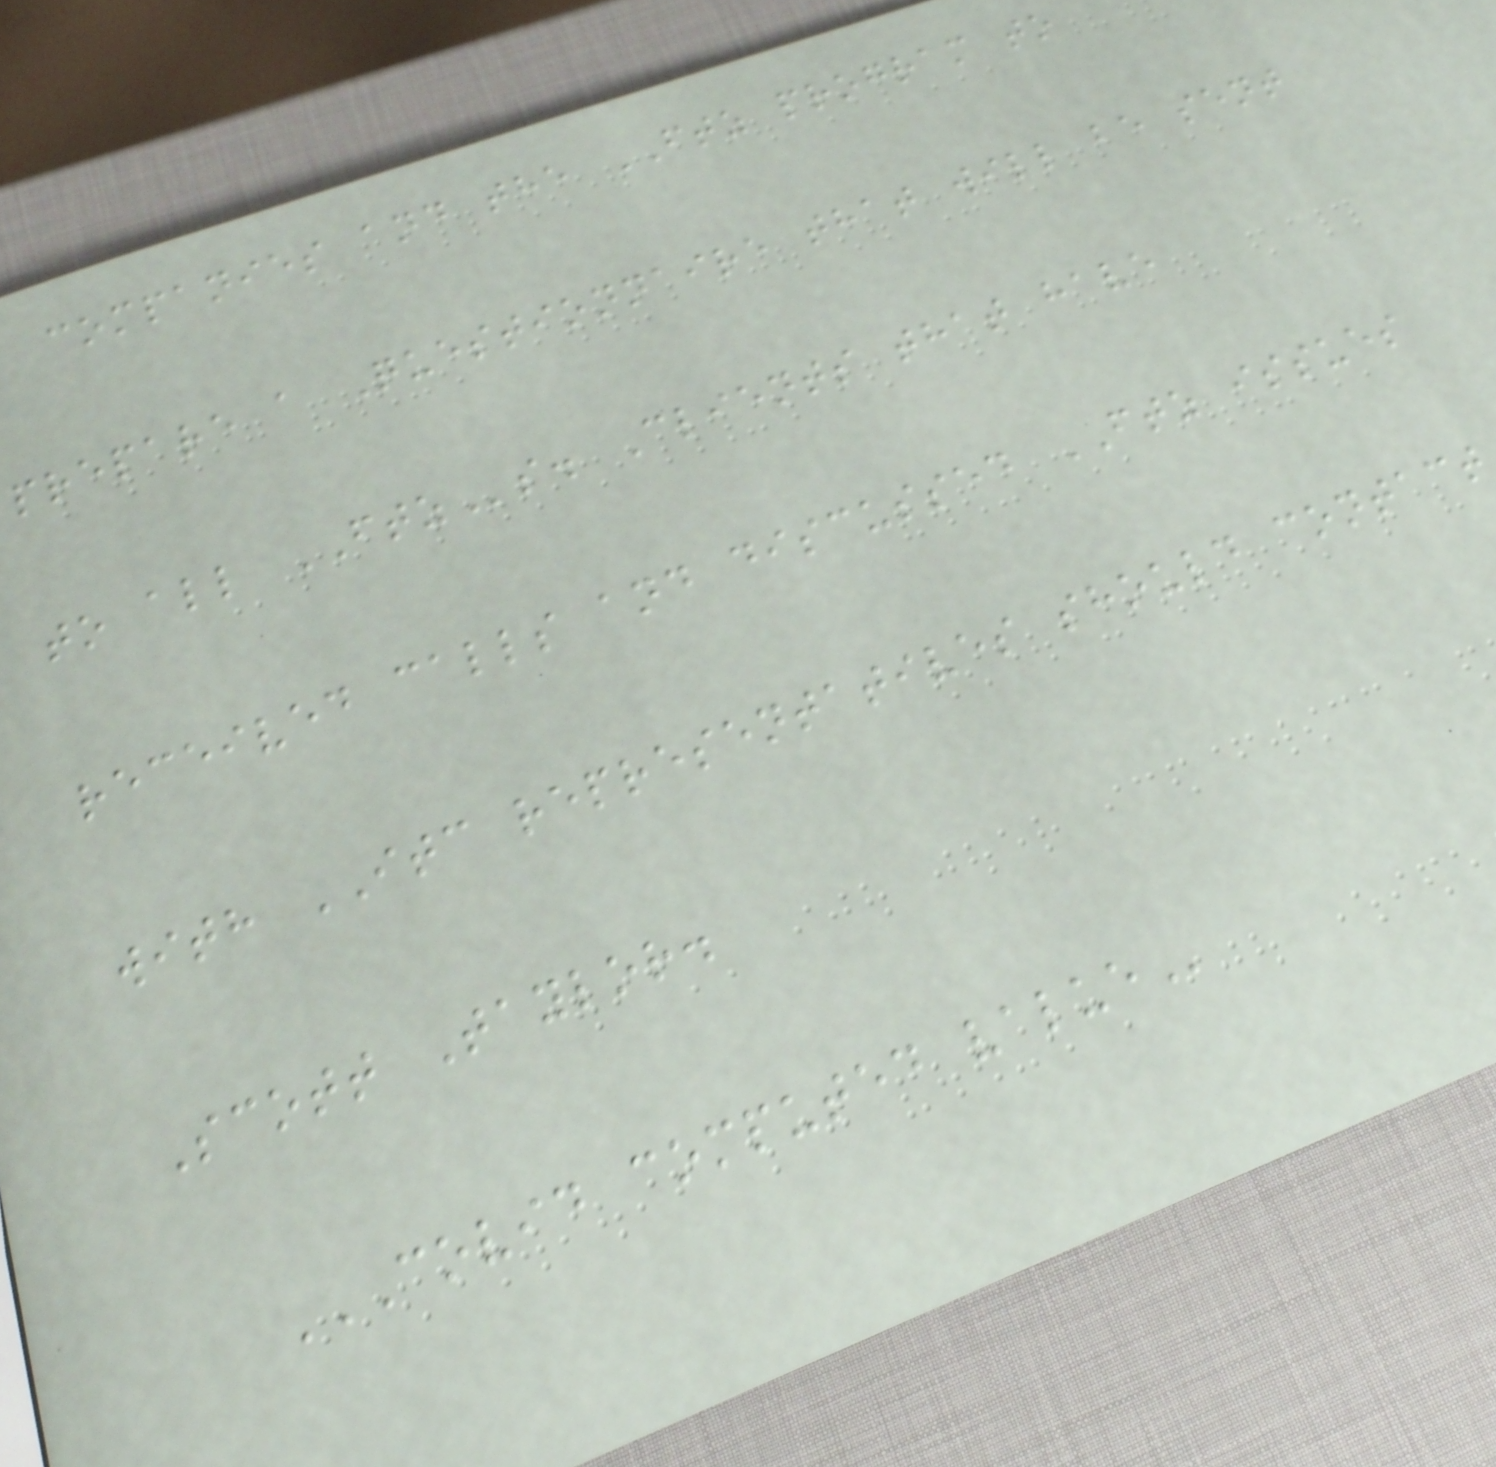companies and the FTZ program to
prepare a Questionnaire that will be sent
to all FTZs. Clients that have
received calls and discussed FTZ issues
with ITC representatives should contact
Scott Taylor.
COVID COMPUTED VALUE
